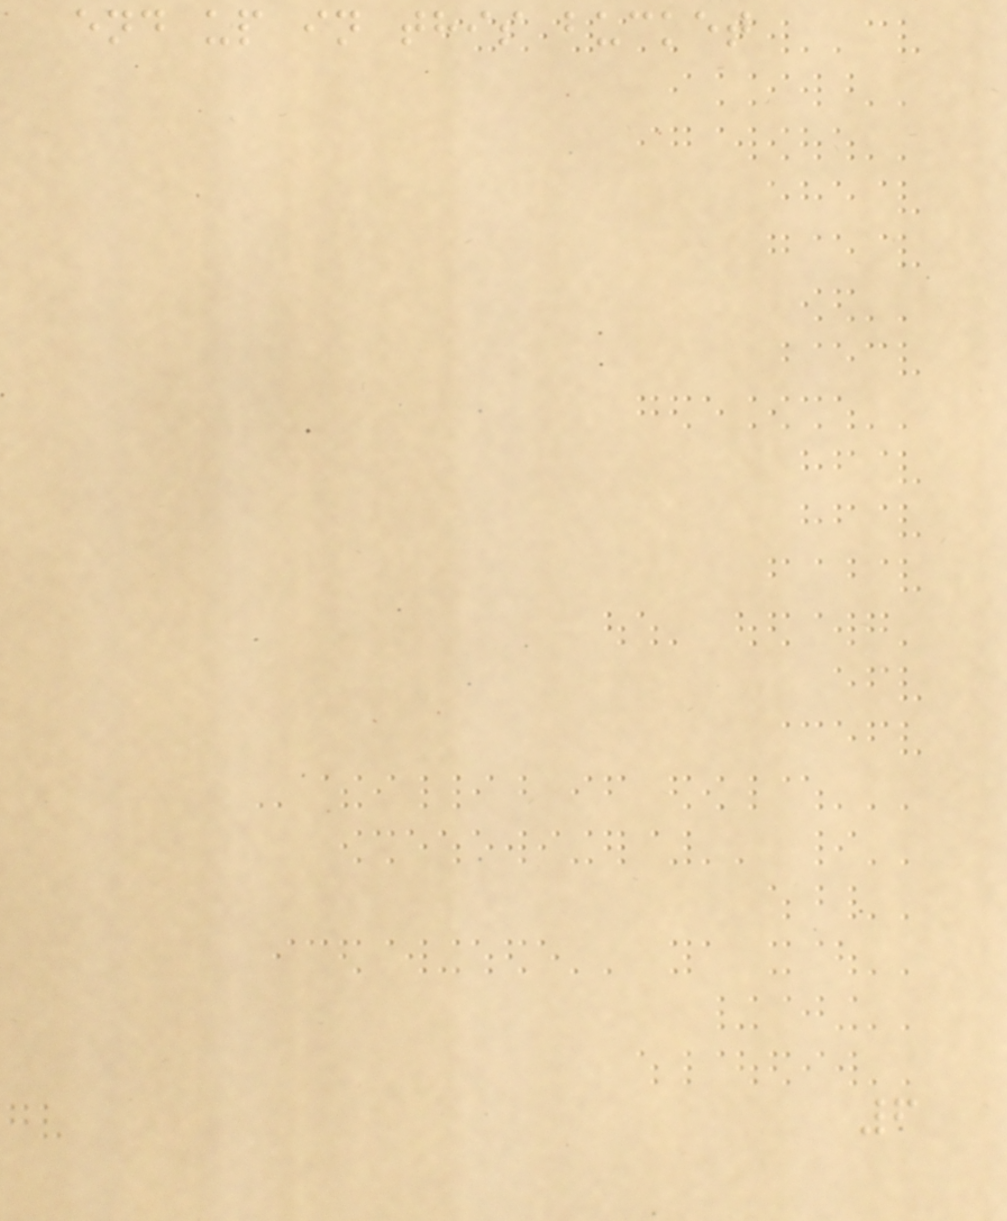end up in this bucket
6
